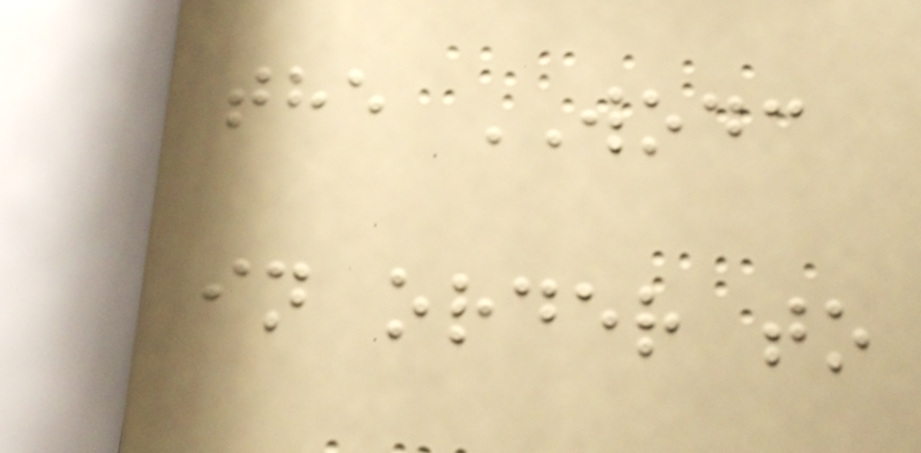the WODC
in order to
